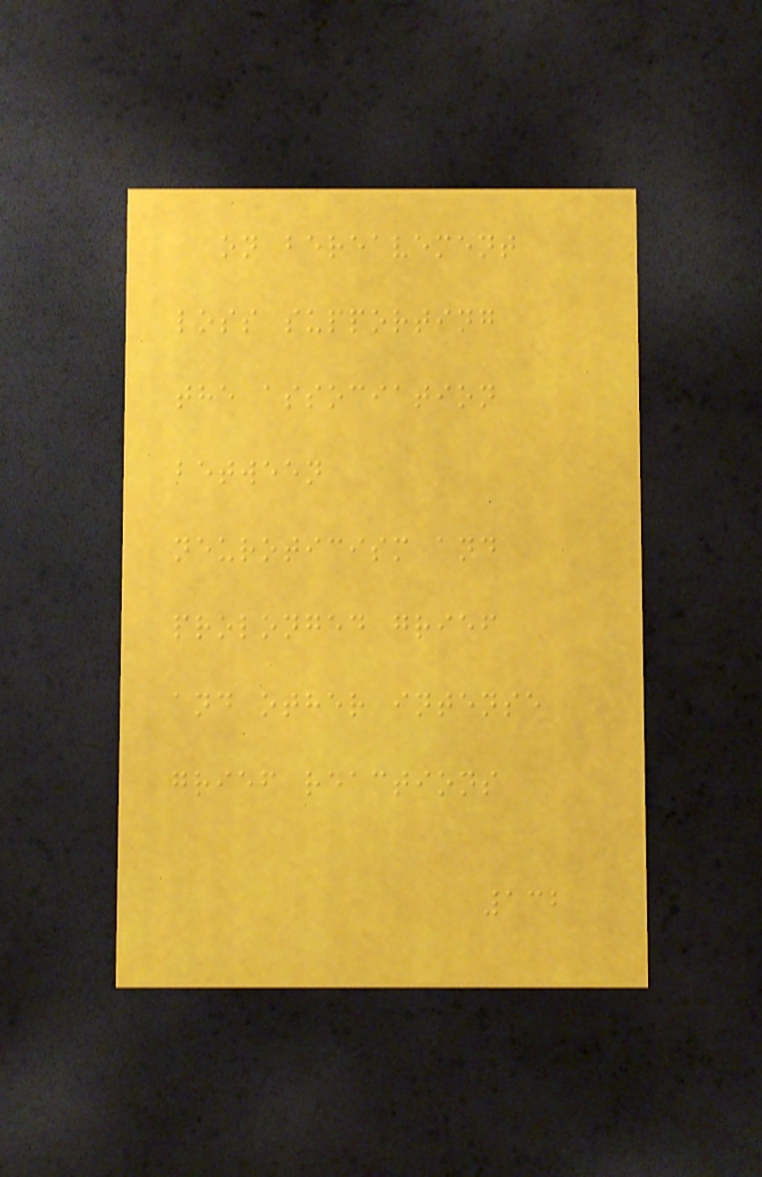on bereavement
loss supporting
the association
between
neuroticism and
prolonged grief
and other intense
grief reactions
132
